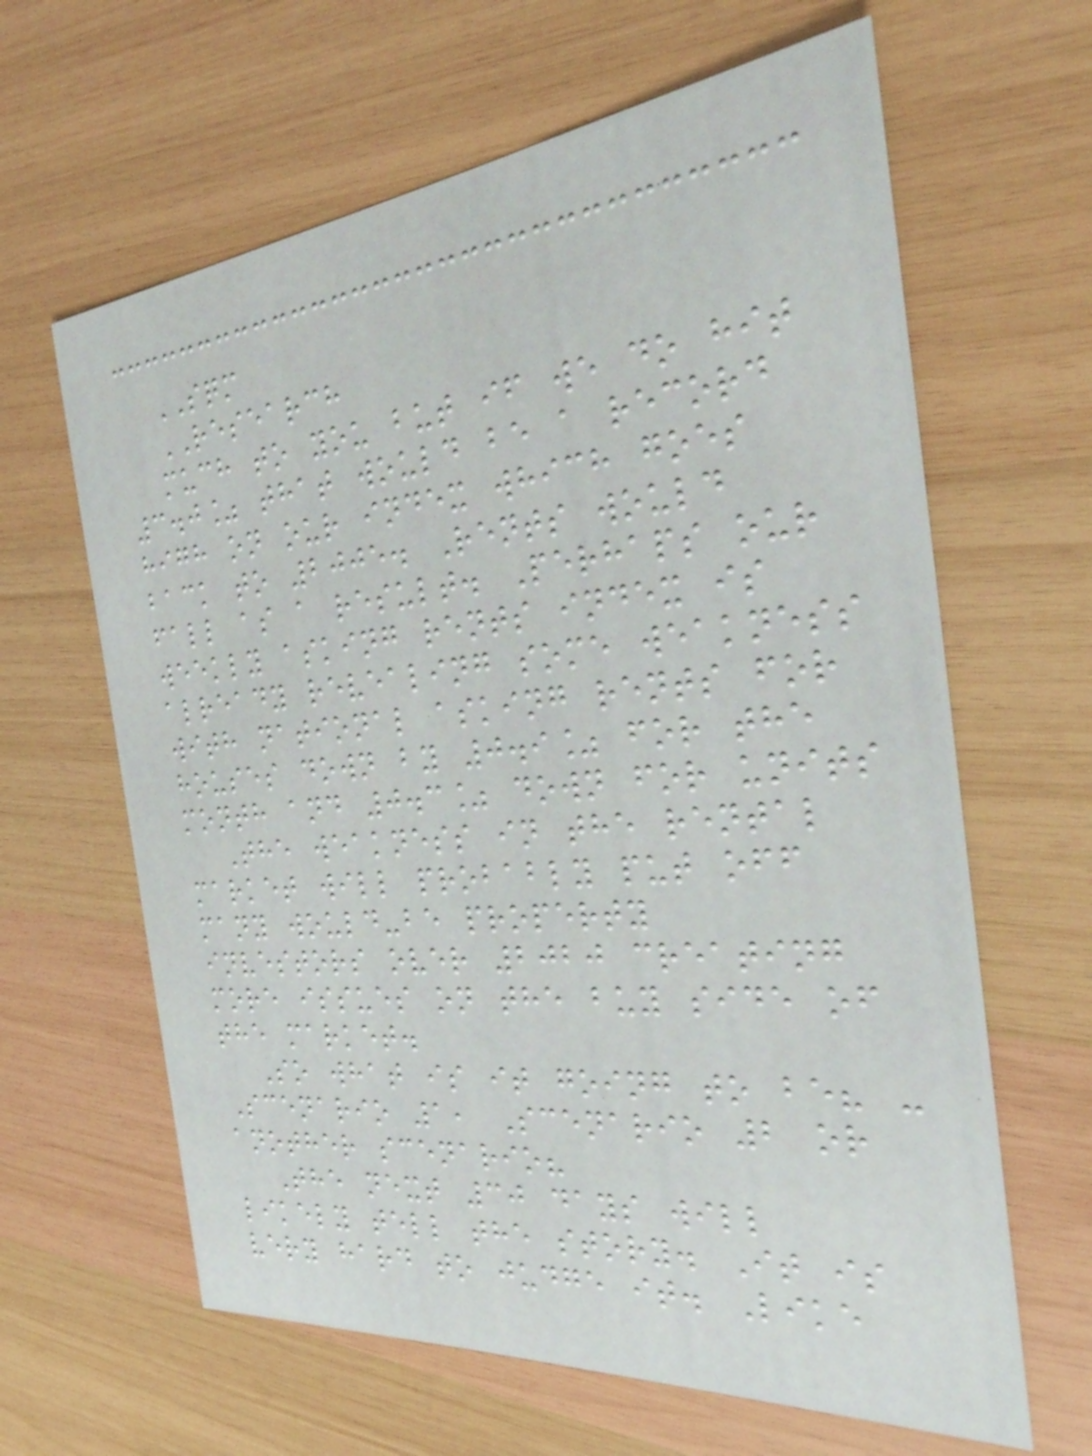SQM
RESEARCH
much to you but if we do hit
3.0% that would be a record
high on our index which goes
back to 2005. Rents would
fall as a result. Perhaps our
weekly asking rents index is
already revealing some weakness
with national asking rents for
houses down by 0.9% for the
month and 0.3% down for units
The weakness in the rental
market will probably put off
many would-be property
investors over 2020 creating
more issues on the buy side of
the market.
So what is it going to be? -
Scenario 1, Scenario 2 or
another scenario?
The next 30 days will
likely tell the story. It is
very hard to judge it. Like
